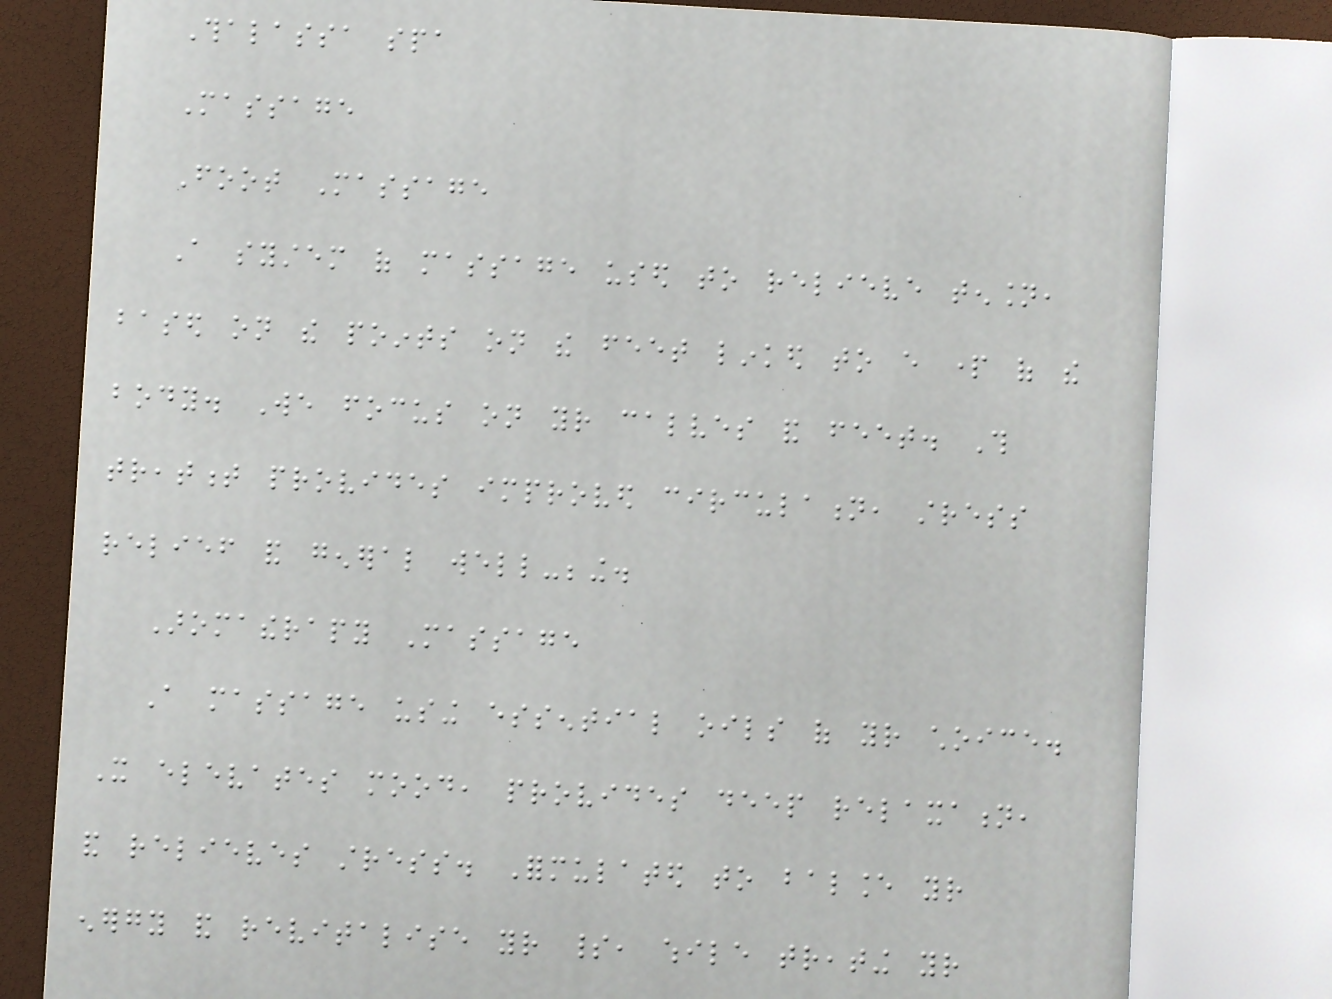Thalassa spa
Massage
Foot Massage
A system of massage used to relieve tension,
based on the points on the feet linked to every part of the
body. We focus on your calves and feet. This
treatment provides improved circulation, stress
relief and general well-being.
Aromatherapy Massage
A massage using essential oils of your choice.
It elevates mood, provides deep relaxation,
and relieves stress. Formulated to balance your
energy and revitalise your spirit, while treating your
